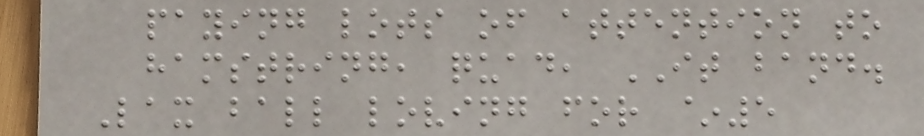paying lots of attention to
hamstring, quad, IT band.
Lax ball loving for ~5
